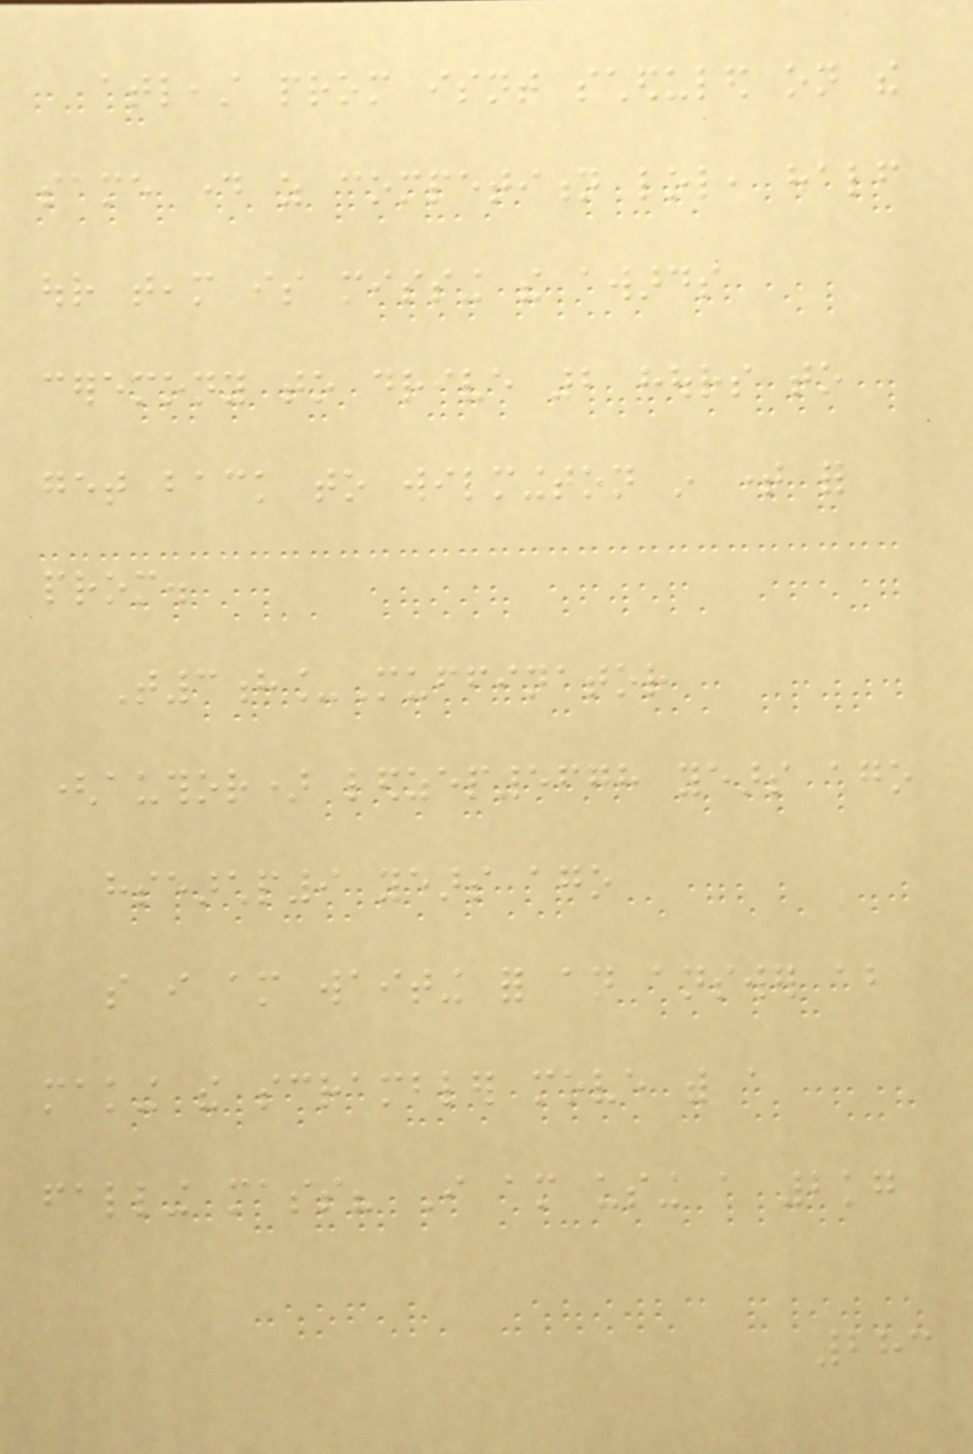atleast prom isnt scheduled on the
same day as competition lol, half
our team is missing the awards
ceremony to drive 2 hours to
get back to wilmington in time for
prom.
T3h_Muffinator
(author) ledzep5678 years ago
hsearchp9 years ago
so i am waiting for an answer about
making the scrambler move with a
falling mass? I am using a 2kg
283
